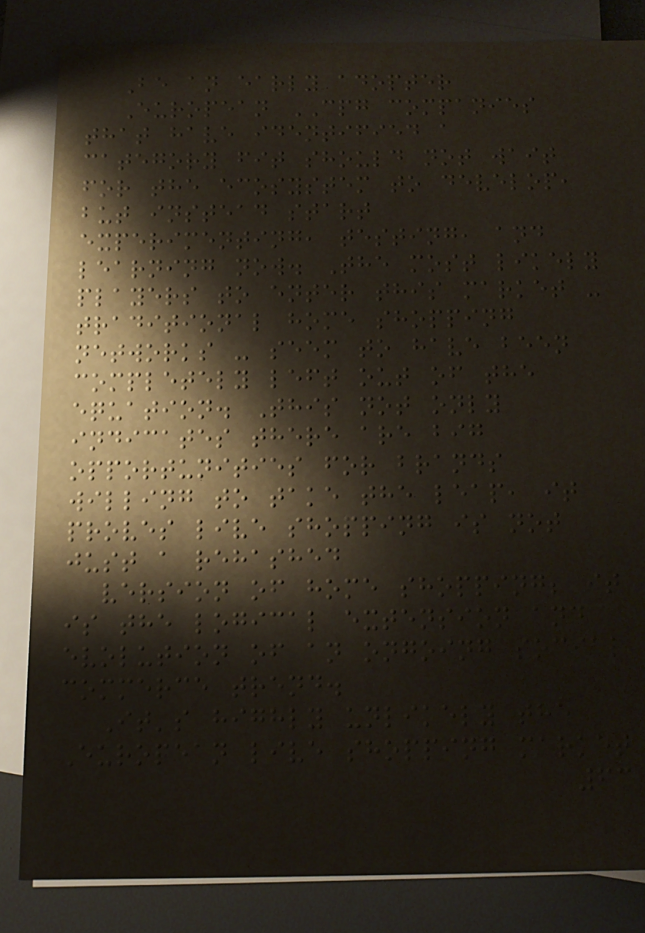Be an early adopter
European CPG companies
that have identified a
category fit should not wait
for the ecosystem to develop,
but instead start
experimenting, testing, and
learning now. The most likely
players to enter this market -
traditional home shopping
networks - seem to have been
completely left out of the
equation. This not only
indicates there are big
opportunities for brands
willing to take the leap, it
proves live shopping is not
just a rehashed
version of home shopping; it
is the logical extension and
evolution of an ongoing social
commerce trend.
It's highly unlikely the
European live shopping market
63
